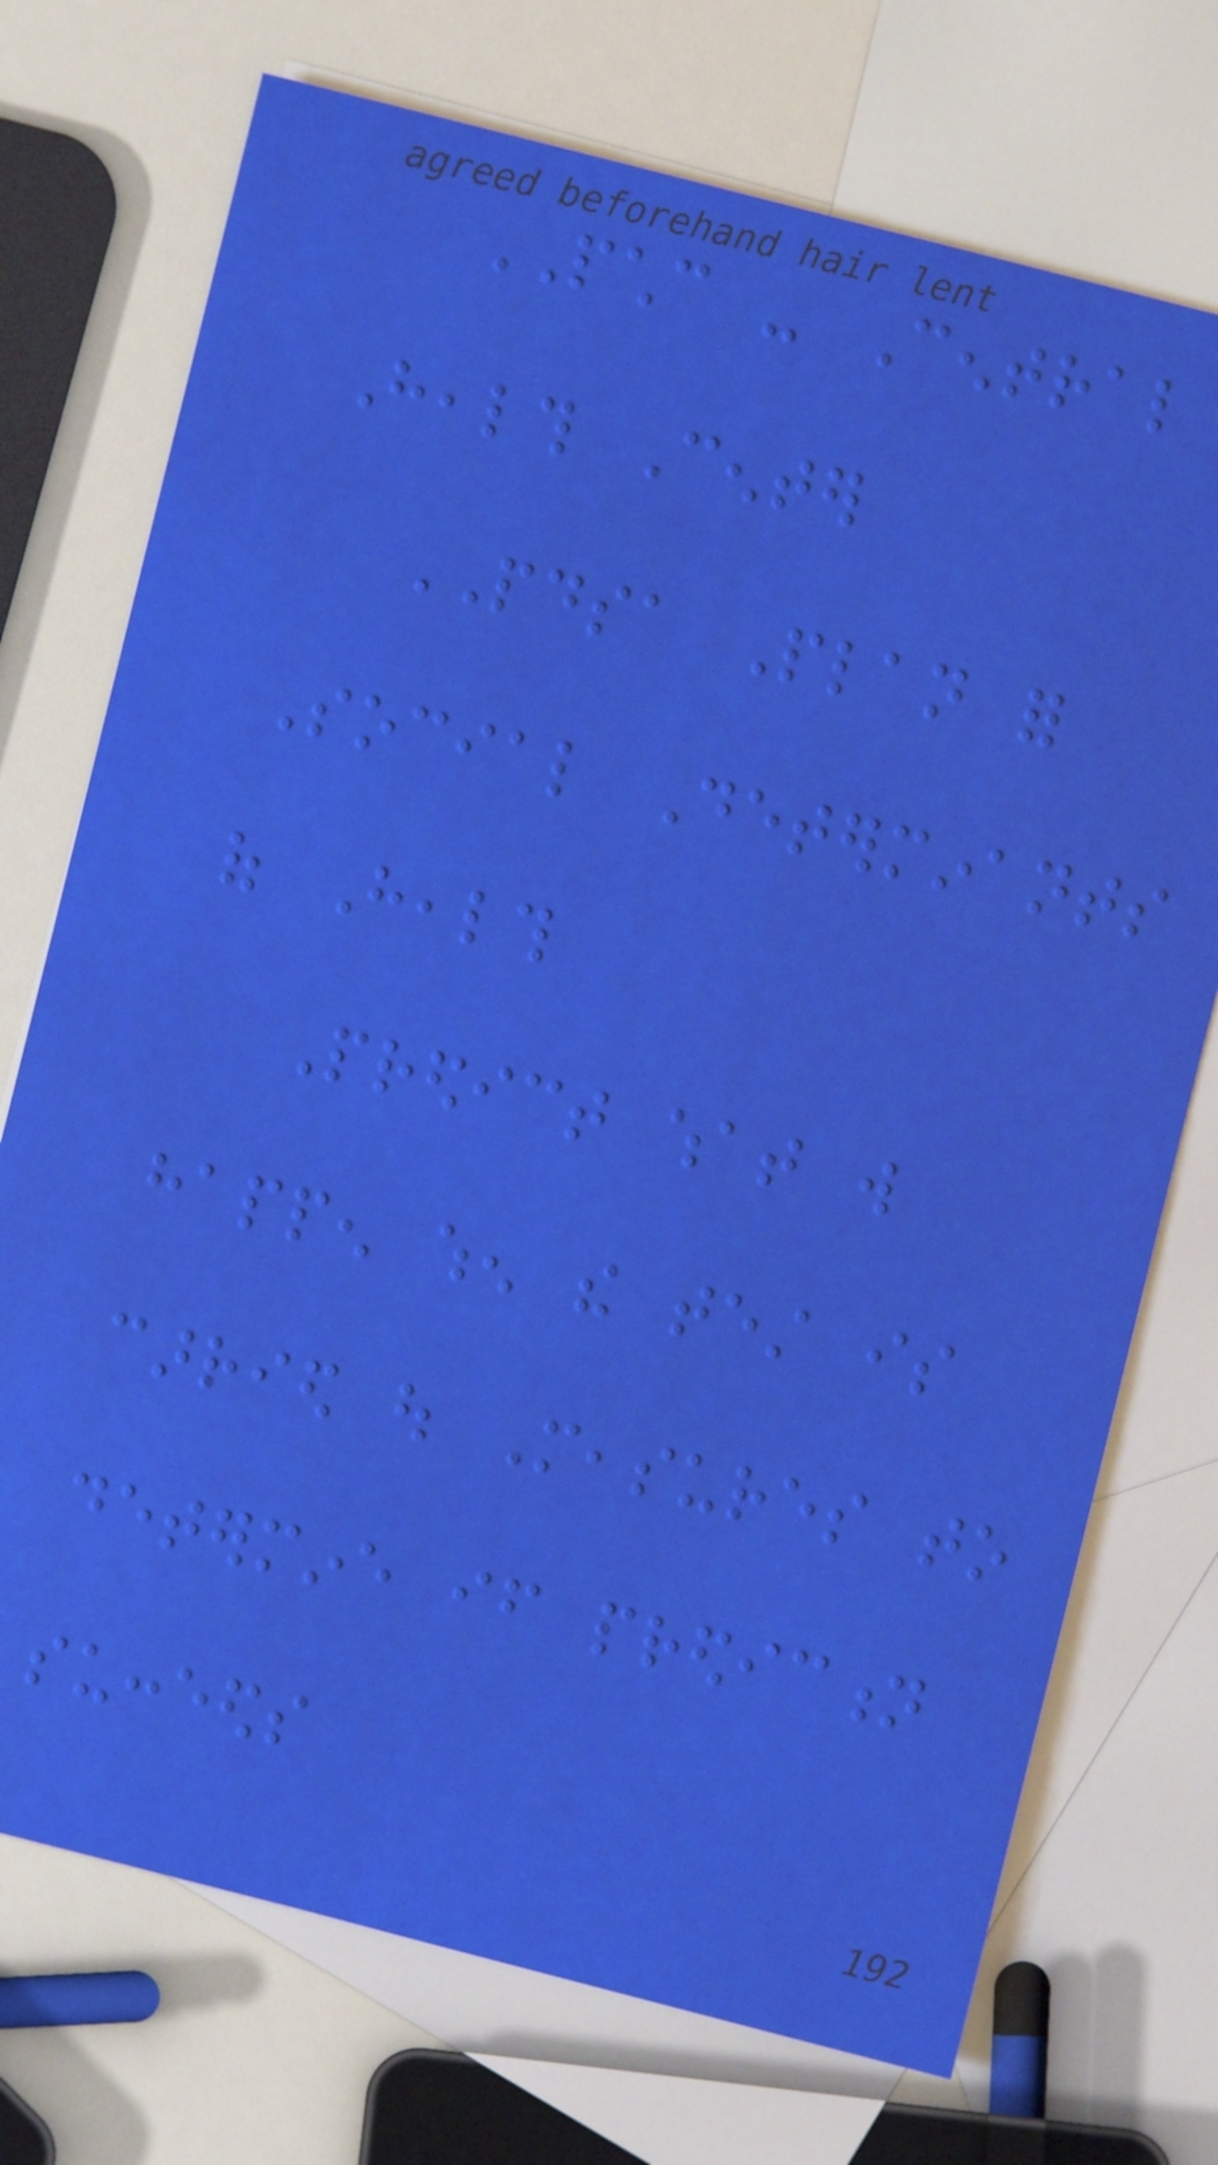PCHC - Central
Health Center
PDSA Plan for
Social Determinants
of Health
Predict what will
happen when the test is
carried out Measures to
determine if prediction
succeeds
